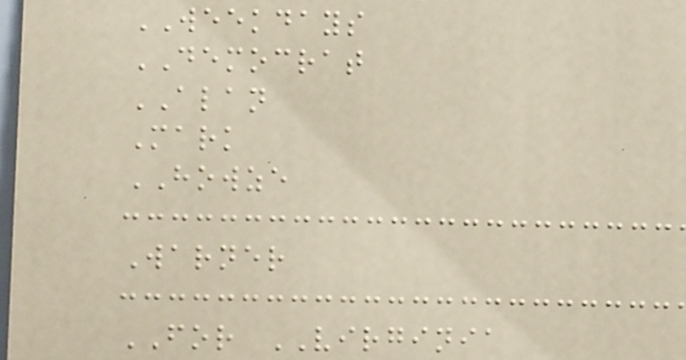WEEKDAYS
DEMOCRAT
ALAN
Mark
HOWZE
Warner
FOR VIRGINIA
